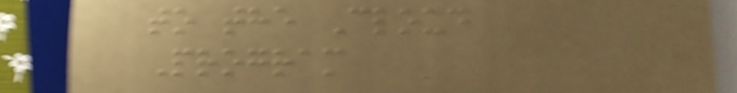to the Cloud
Program
